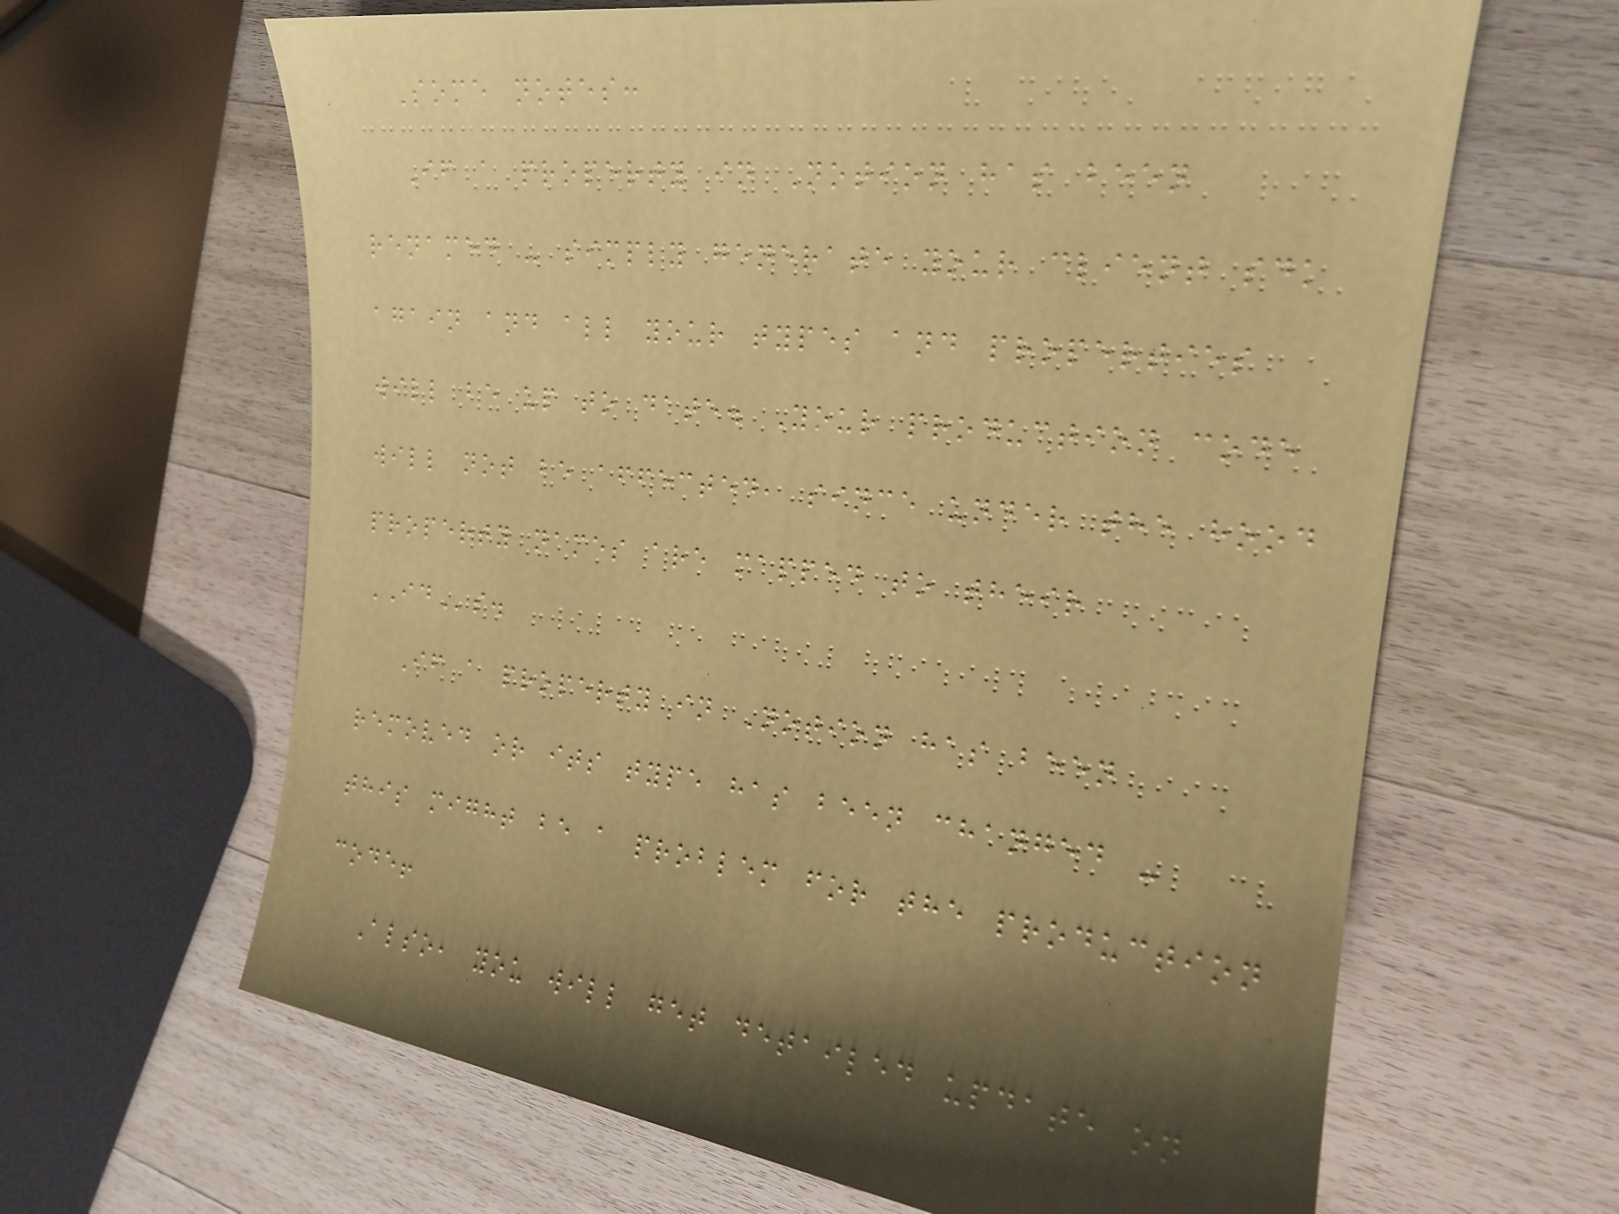Some notes:
If a property in Notion has been
renamed - simply generate your client sdk
again and all your types and properties
will be up to date. Your production code
will not be affected, since under the hood
property names are mapped to their
IDs.
If a property in Notion has been
removed or its type has been changed -
this might be a problem for the production
code!
Also, you will get detailed update on
